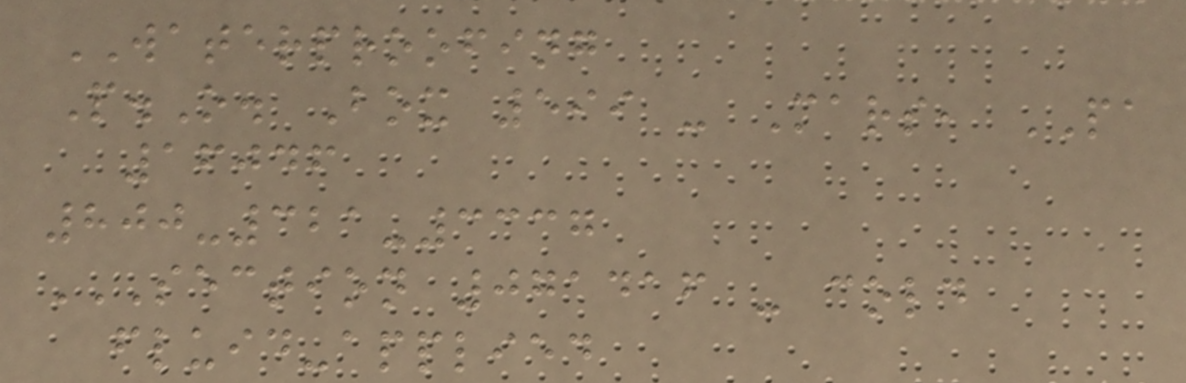WATERPROOFING
P.O. Box 599 - Mars, PA
16046
800-321-3337
SECTION 071416 - COLD
FLUID-APPLIED
